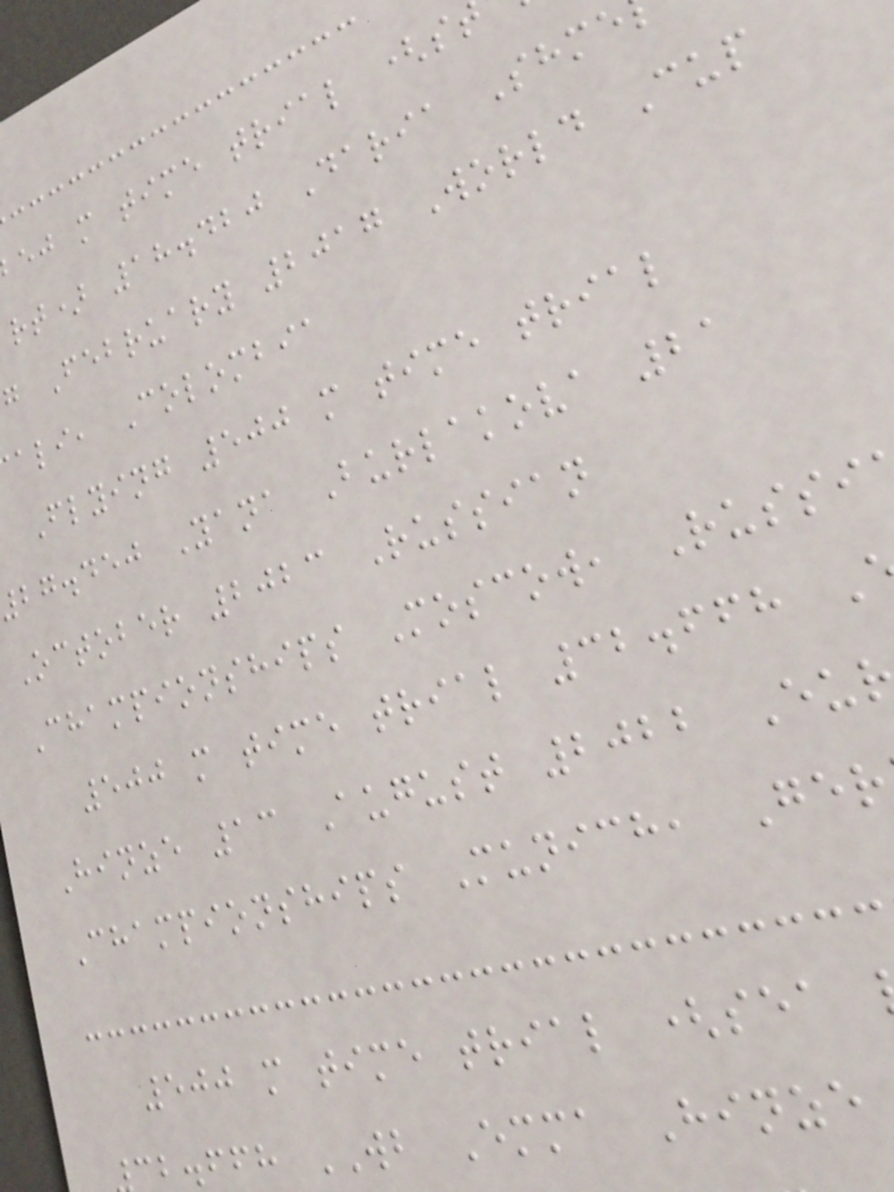ej m time trial (s
rt) 18.420 Daria Shme
g February 2017 World Cup
ali, Colombia
Flying 500 m time trial
bg.dej Yana Burlakova 21
October 2023 Russian
Championships Moscow, Russi
500 m time trial 32.668
Hinze 13 August 2022 Eu
Championships Munich, Ger
500 m time trial (sea
cb.ffh WB Emma Hinze
